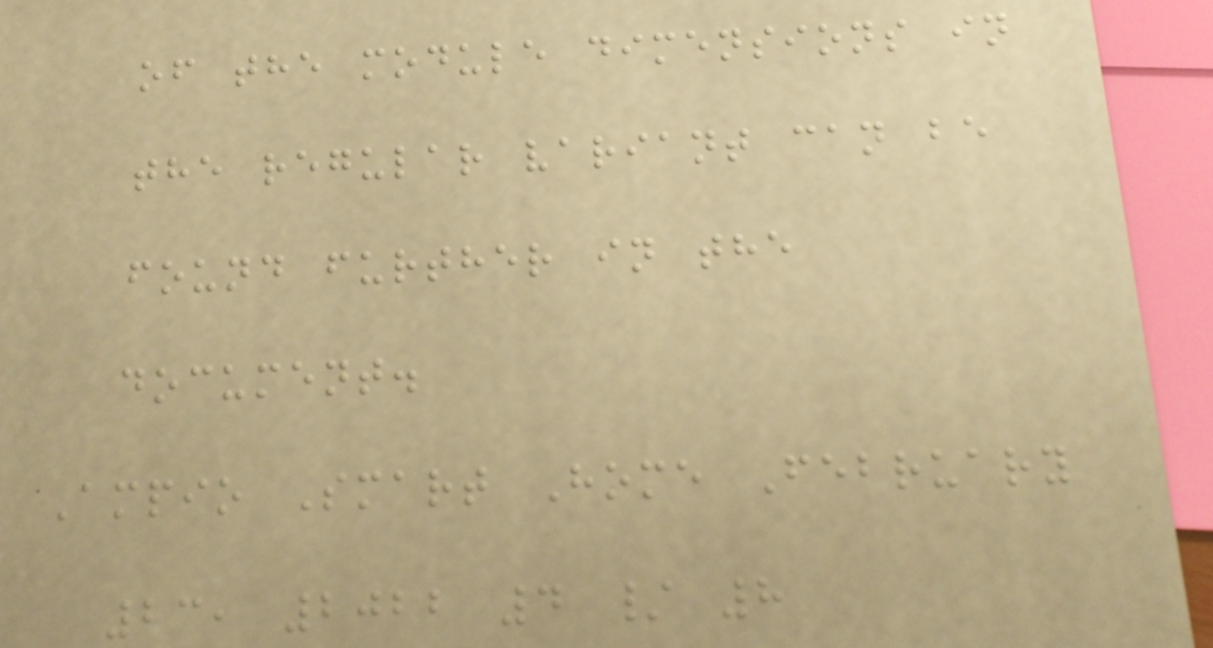of the module dimensions in
the regular variant can be
found further in the
document.
Ampio Smart Home February
23, 2022 4 / 8
